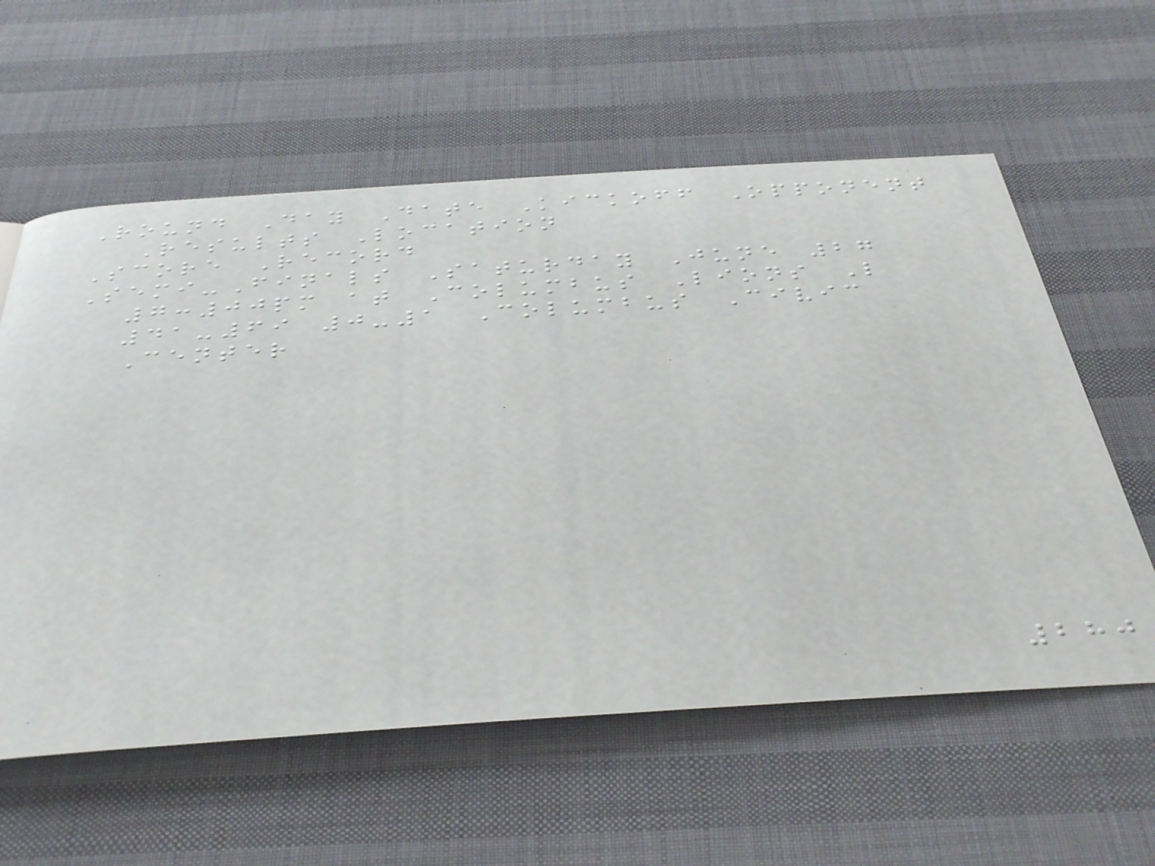Round Day Date Kickoff Opponent
Results Location
Score Record
Semi-Finals Saturday June 27
7:00pm at Columbus Lions L
41-69 0-1 Columbus Civic
Center
280
